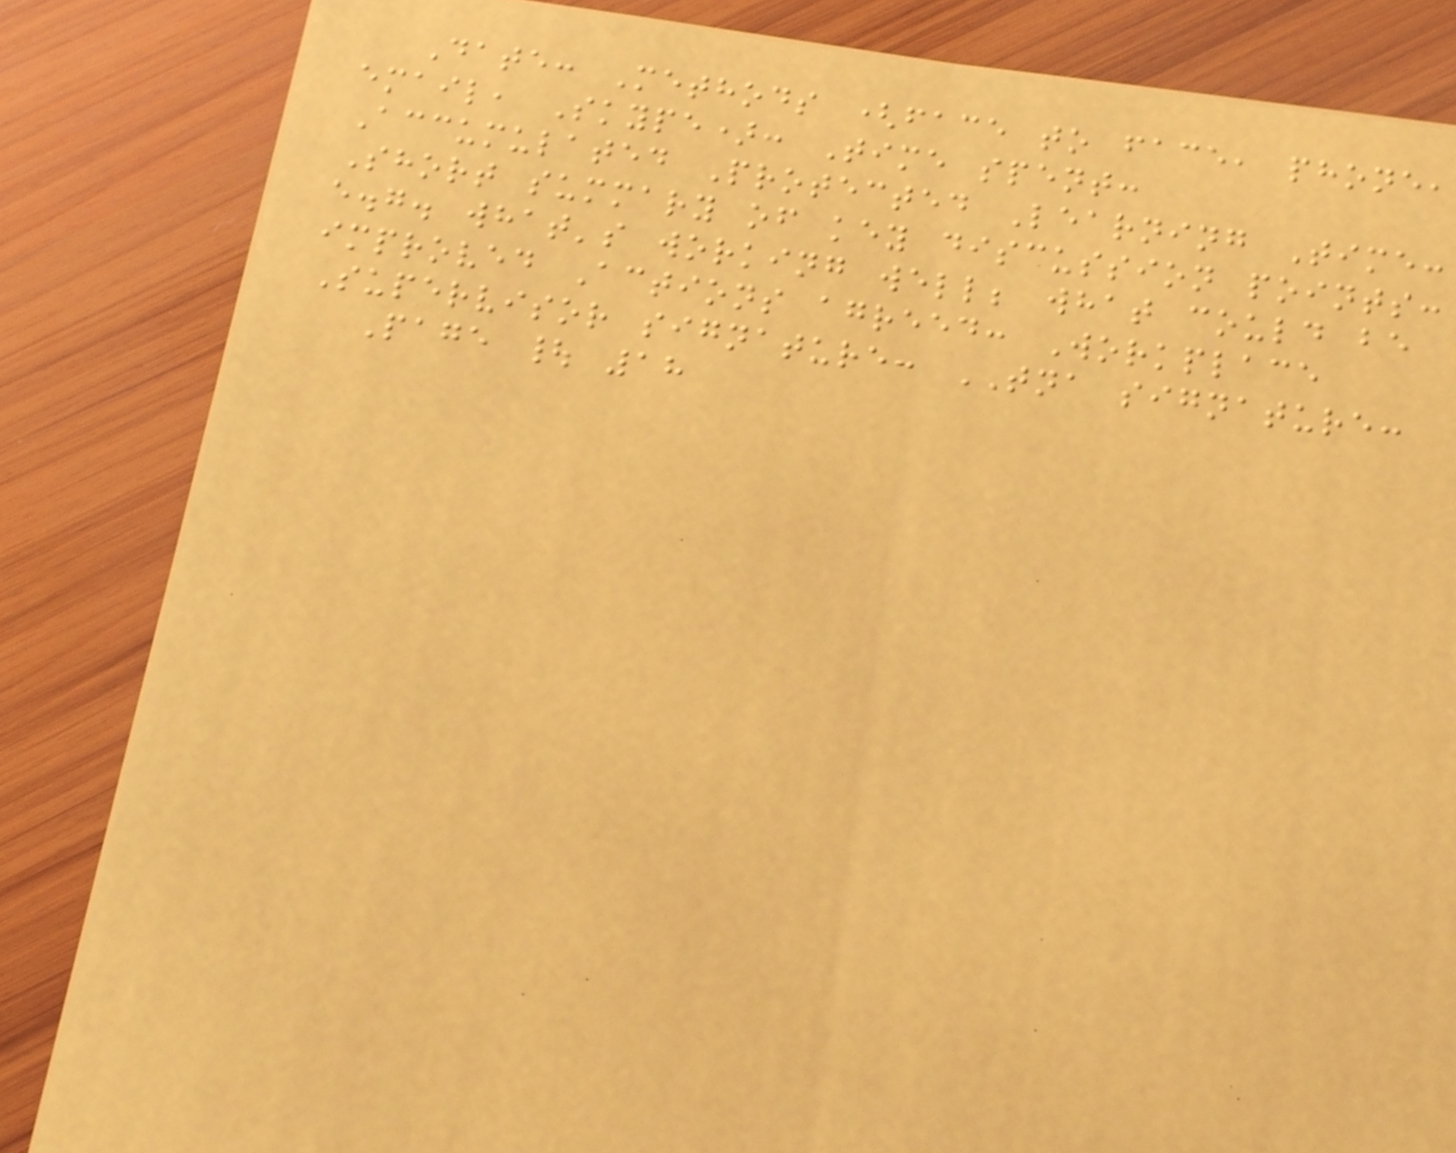Date: Methods (face to face, phone,
email, Skype): Time spent:
Accumulated Protected Learning Time:
Short summary of key discussion points:
e.g. what's working well; what could be
improved Actions agreed: Workplace
Supervisor signature: TNA signature:
Page | 18
